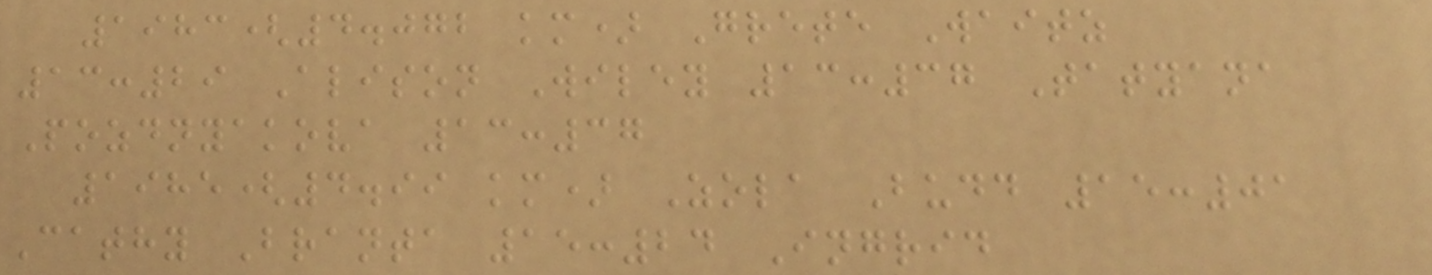1983(4.072 km) Grete Waitz
13:29 Alison Wiley 13:37 Tatyana
Pozdnyakova 13:37
1985(4.99 km) Zola Budd 15:01
Cathy Branta 15:24 Ingrid
